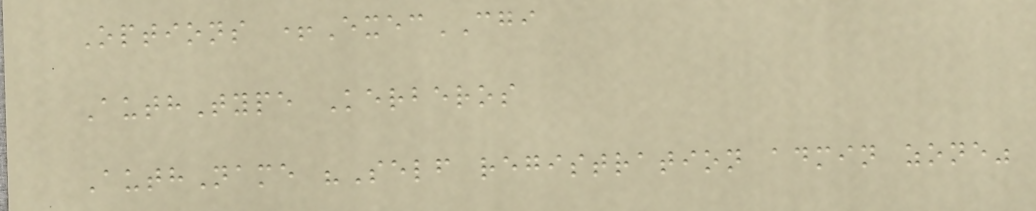Options +ExecCGI
AuthType Kerberos
AuthName "Self registration admin zone"
